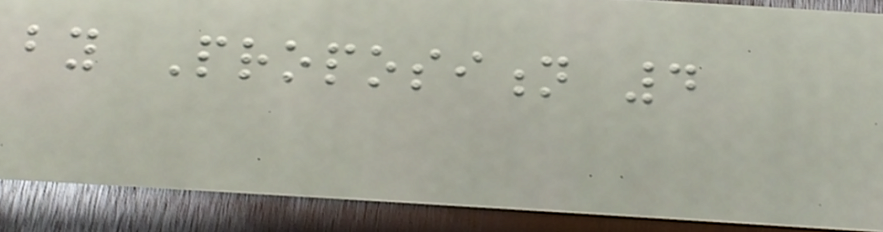by Proposition 4
